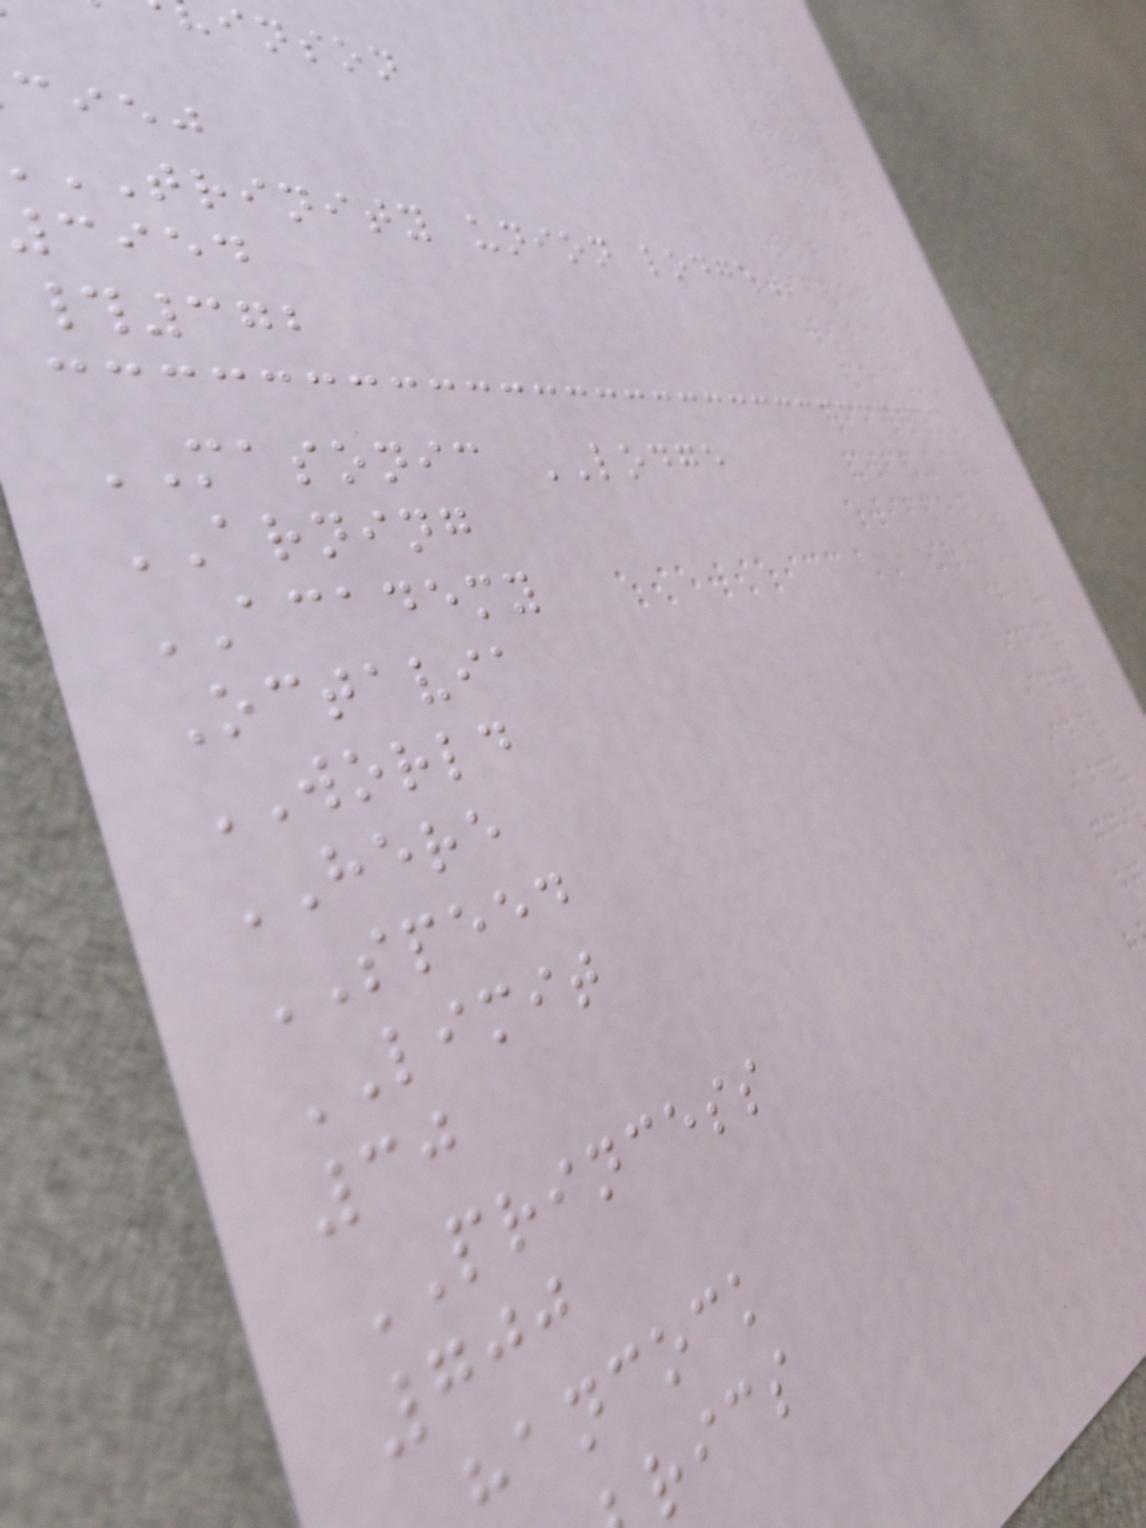inson
ciej
TRINITY union
cied
#372
MASONIC LODGE
ARNING
ACADEMY
Octavia
WORLD
HERE
SPEED
LIMIT
30
PRINCESS
700
ancock
rics
